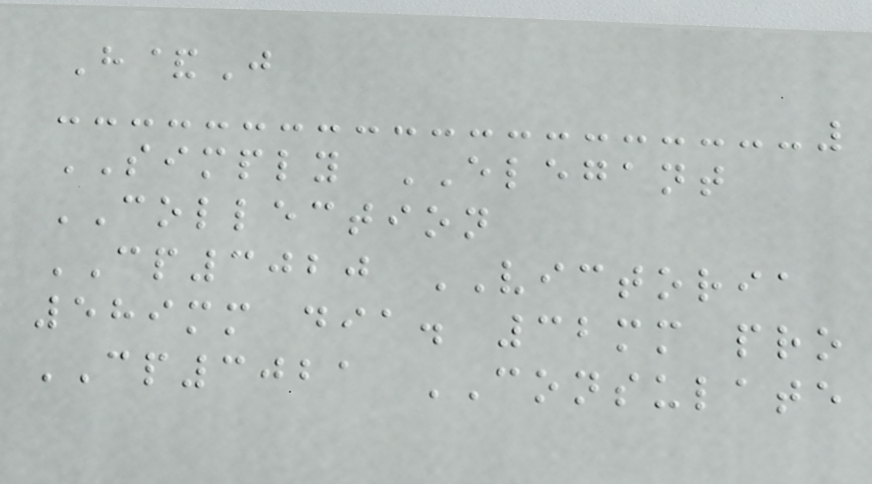H&J
SIMPLY ELEGANT
COLLECTION
CP3020 VICTORIA
589mm dia. 32mm pro
CP3021 CONSULATE
